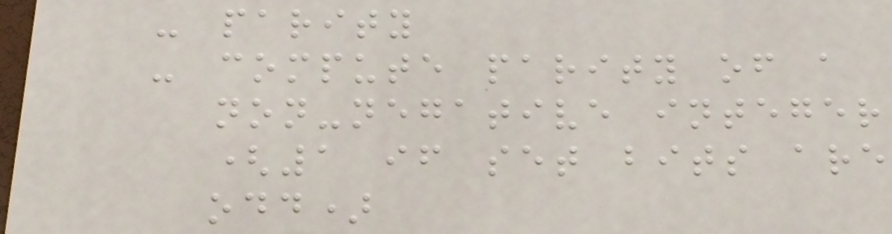- parity
- compute parity of a
non-negative integer
(1 if set bits are
odd)
